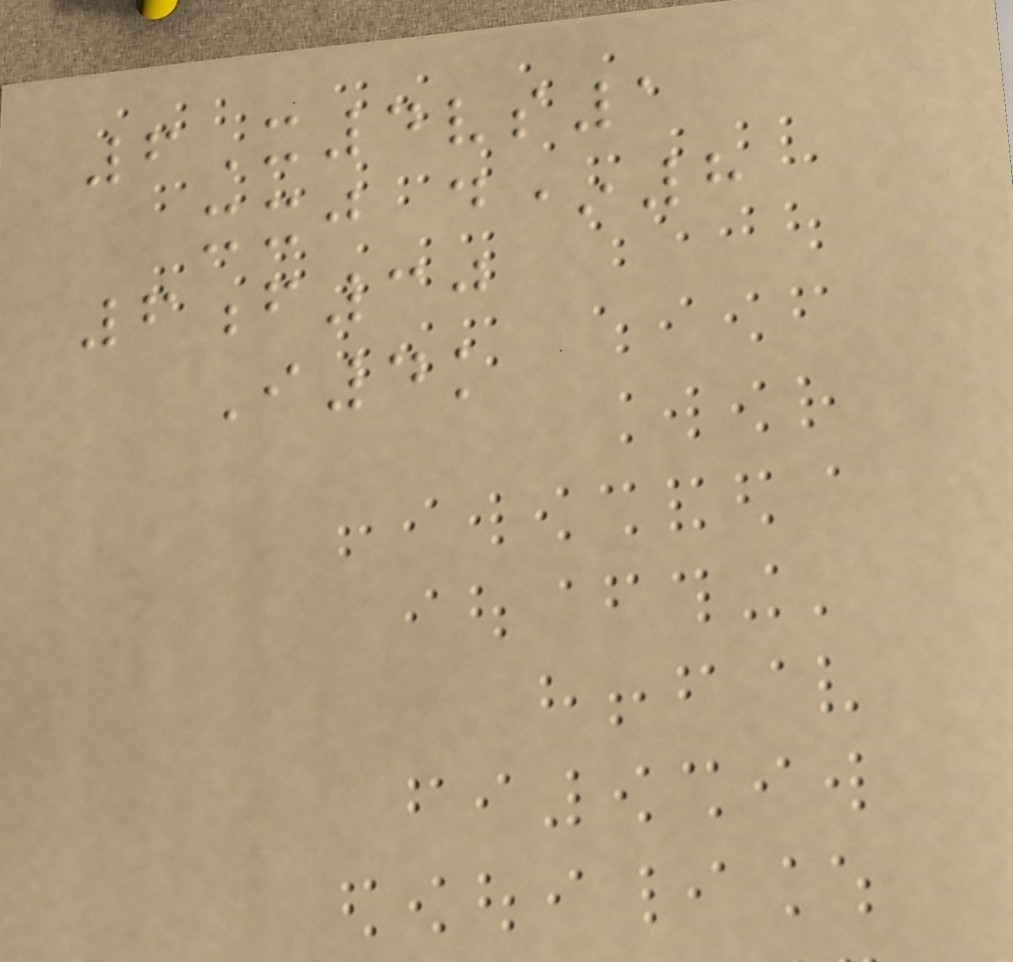6X4vs1
xxj d*8
6f30
I4k
